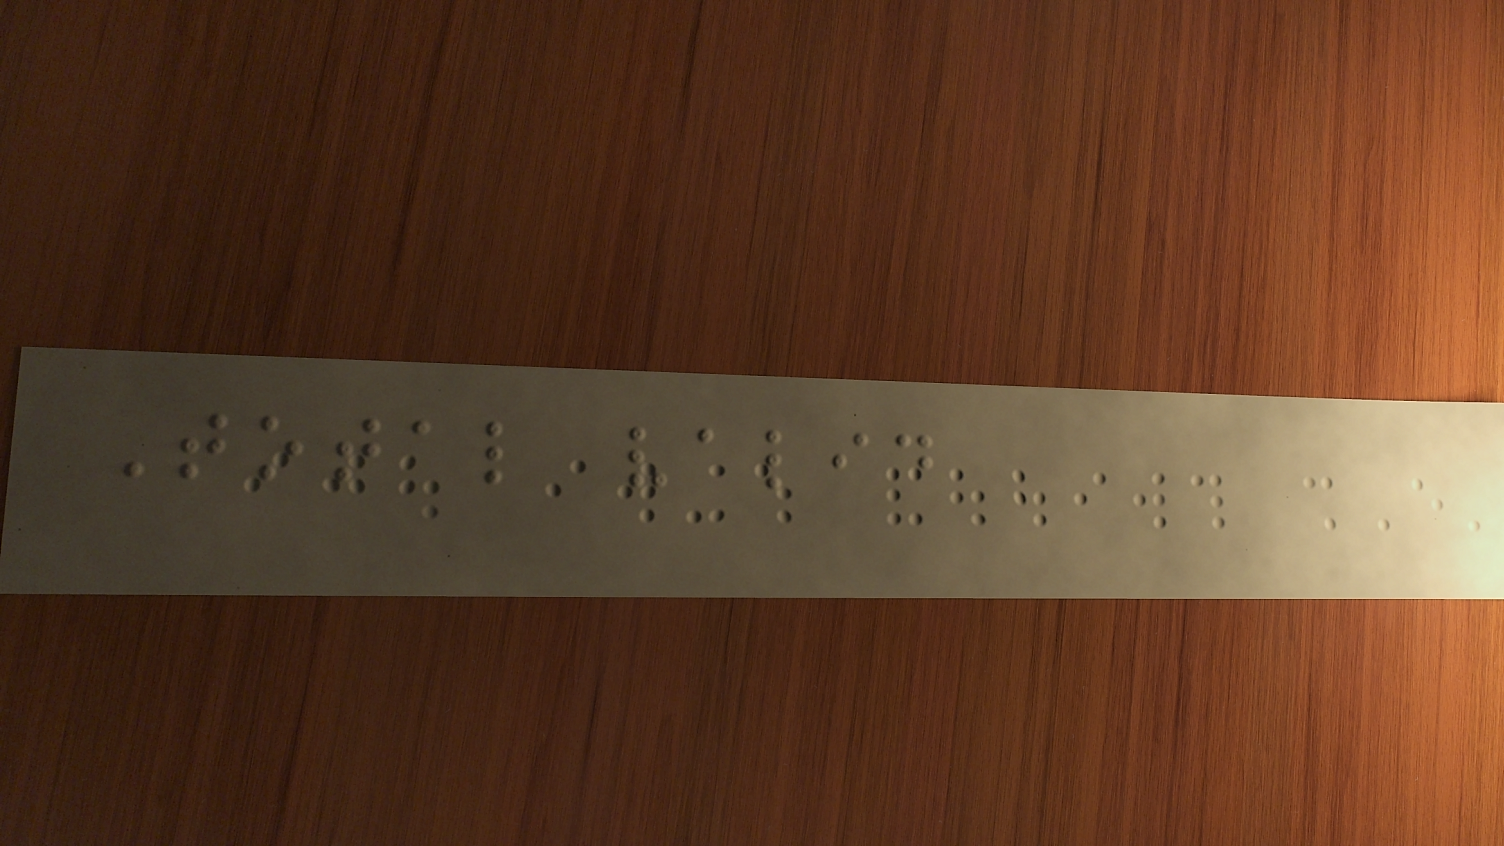Total valid
